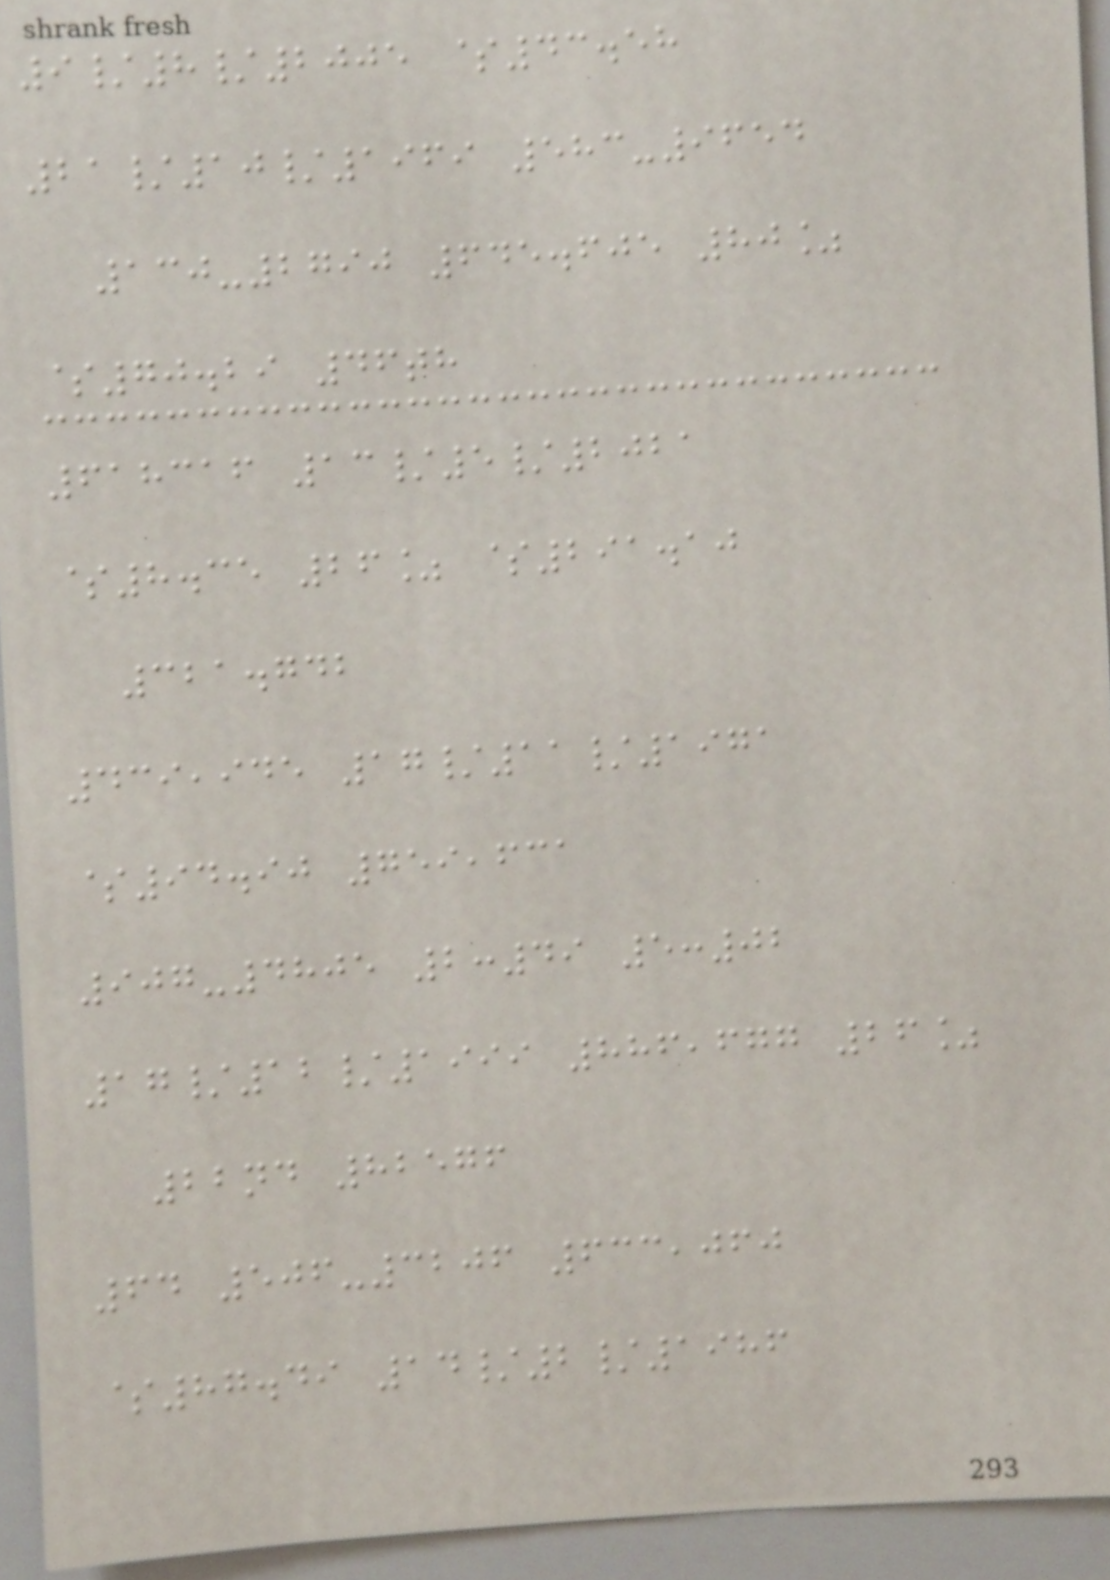9/8/2005 $43.58
21/10/1969 583-9654
130-2790 645.605 80%
$70.29 46th
618316 13/5/2021
$8.35 26% $291.10
321.742
439,945 17/11/1971
$94.90 759,631
907-4805 2:49 5:02
17/12/1999 886,677 26%
22nd 82576
64 506-3206 633,060
$87.49 14/2/1986
